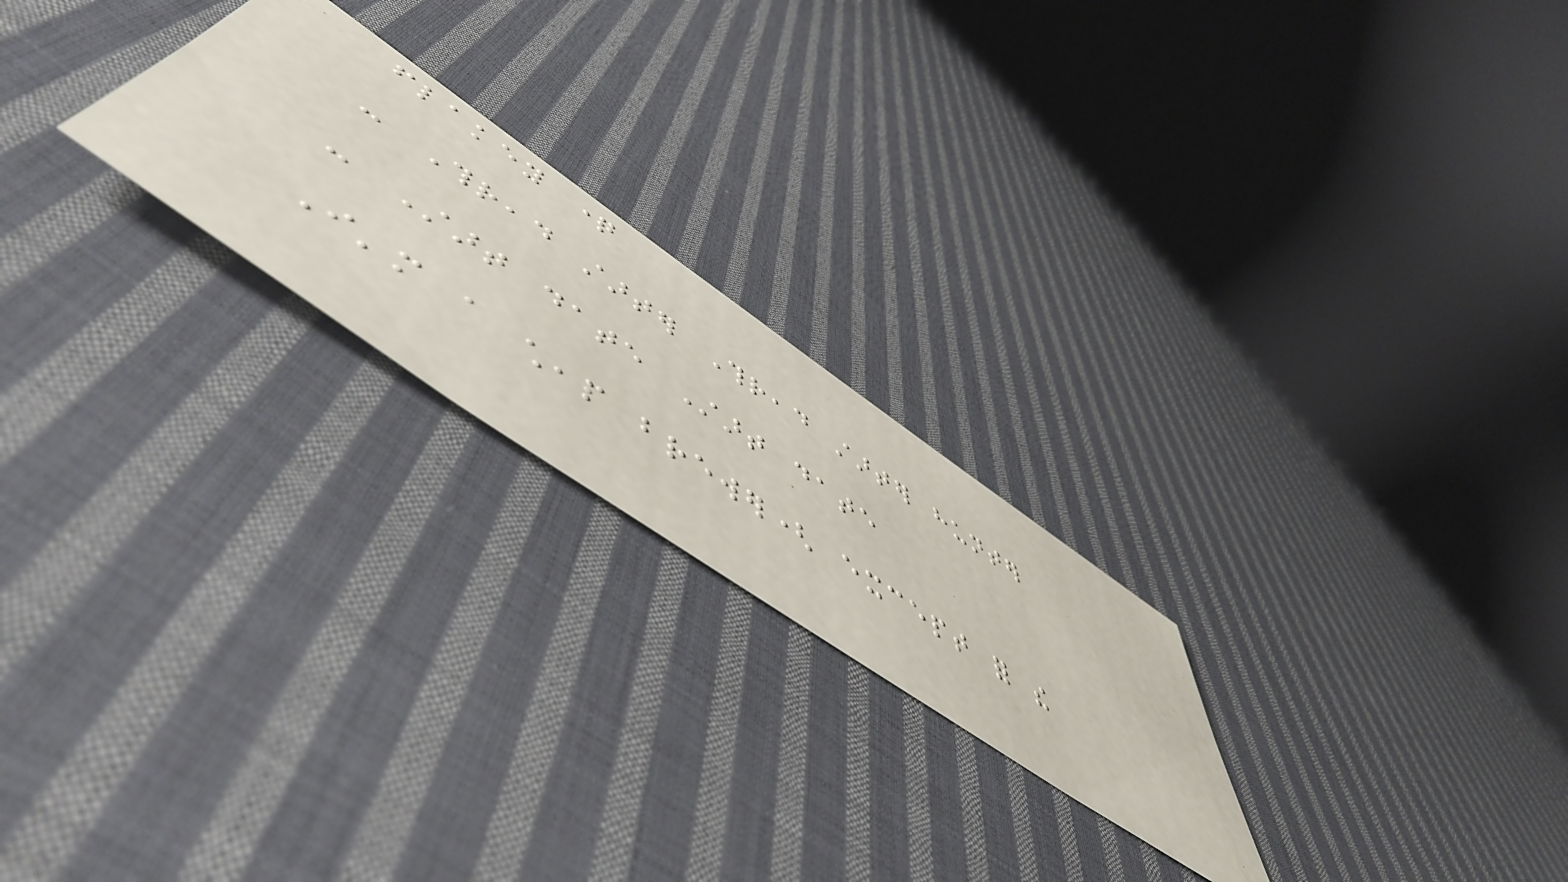flakey question
- Thread starter Thread starter hunter
- Start date Start date
I'm a cheap brewer( except for the
